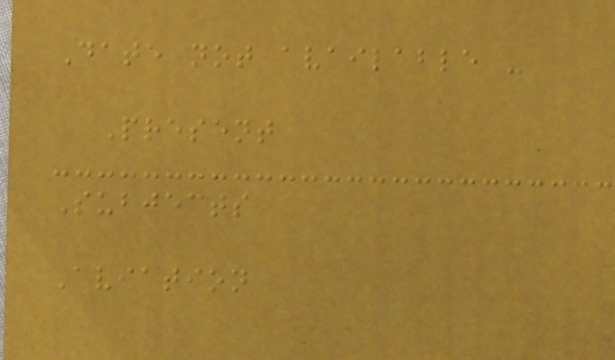Date not available -
Present
Subjects
Aviation
